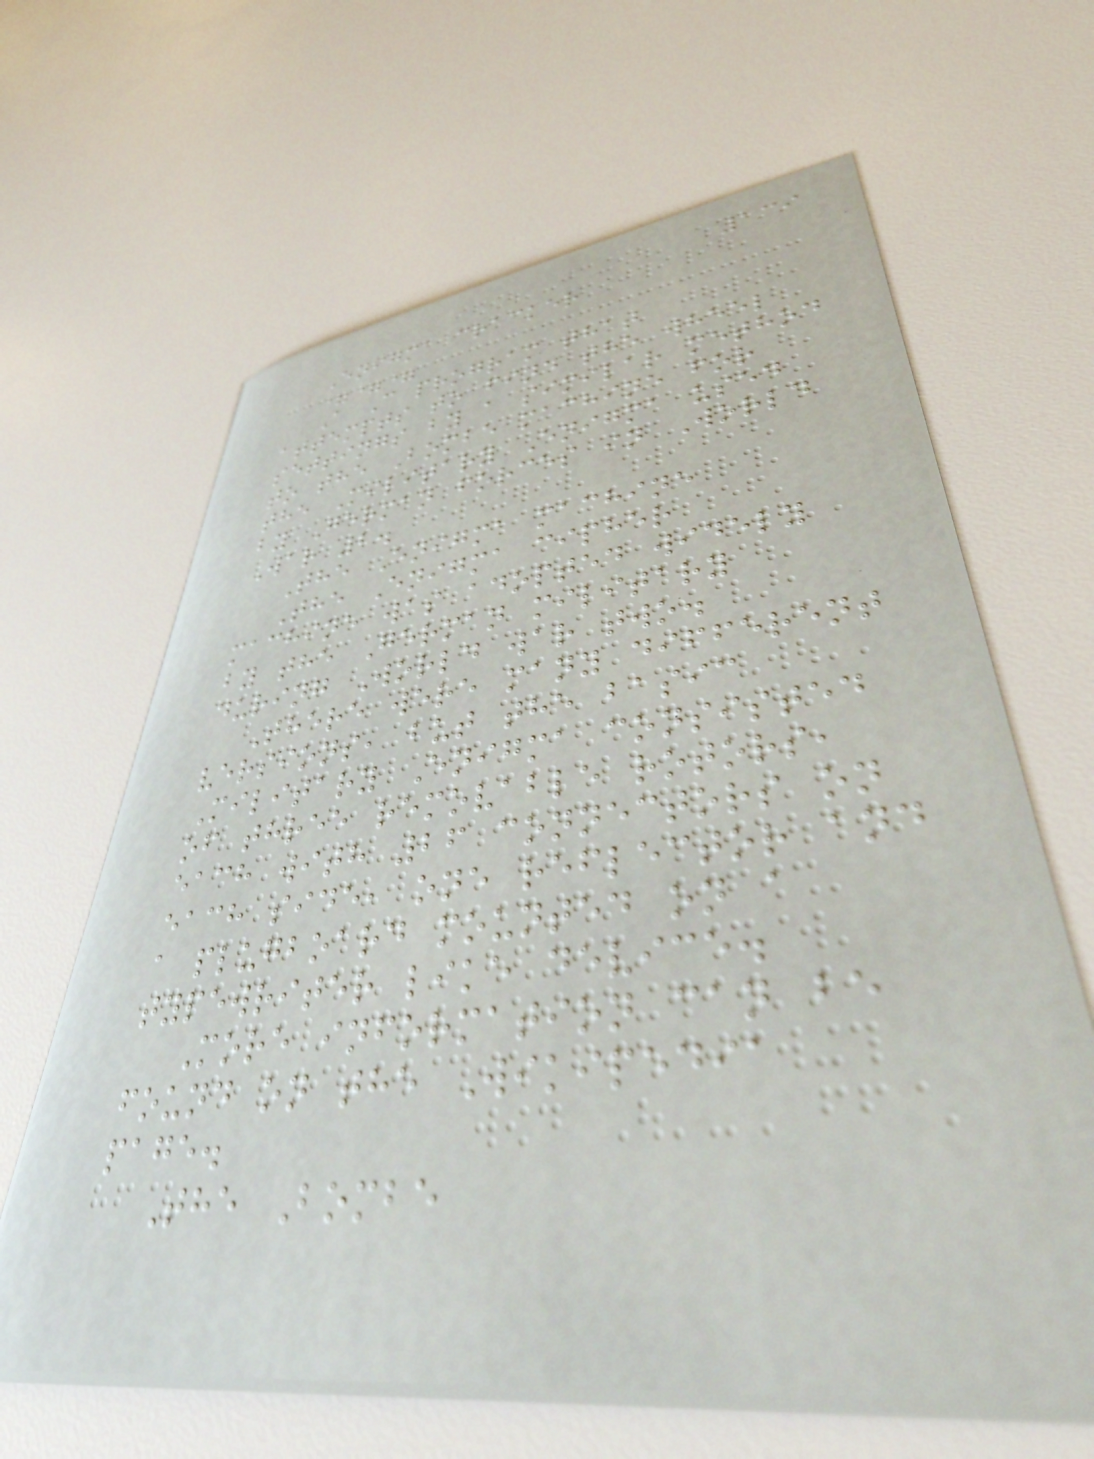139
Enigma cracker
===
A C program that
attempts to find the wheel
settings by a similar method
to the Bombe machine for
the Military Enigma used
by German forces in World
War 2.
The Enigma machine
The Enigma cipher
machine was adopted widely
by the German military
during World war two.
There were many different
versions, but the basic
Military Enigma consisted
of three removable rotors,
each with 26 connectors on
each side, one reflector and
a plugboard mounted on a
typewriter like device.
More information can be
found on the Wikipedia
page.
The Bombe
